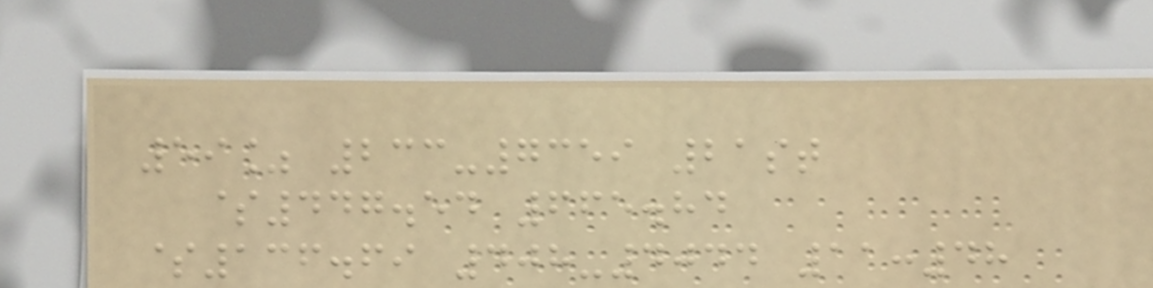59% 233-7359 21st
$447.54 665.84
$136.69 408-4044 11:48
